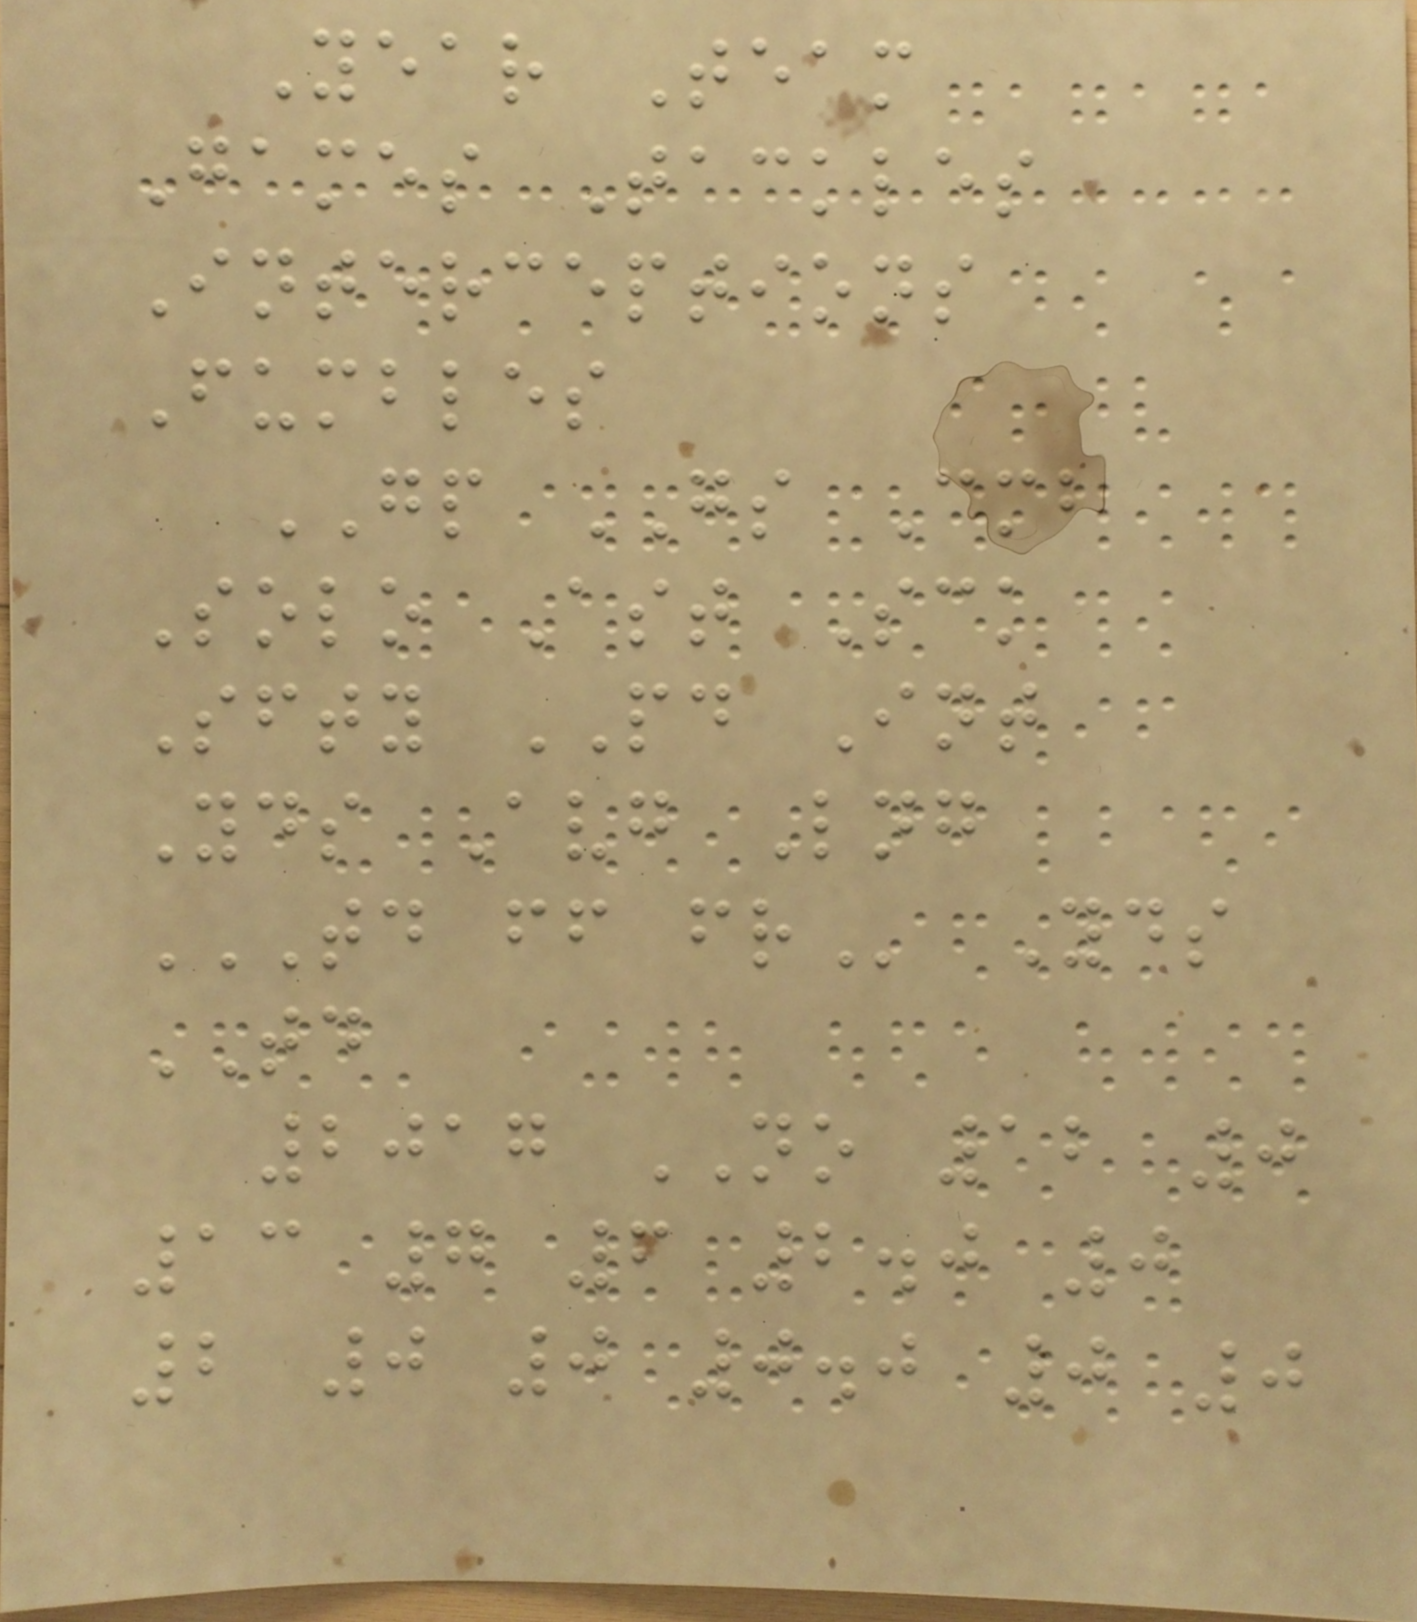Year Team
Games Tackles
Interceptions
Fumbles
GP GS Cmb
Solo Ast Sck
Sfty PD Int
Yds Avg Lng
TD FF FR Yds
TD
2017 NO 12 0
13 7 6 2.0 0
2 0 0 0.0 0 0
